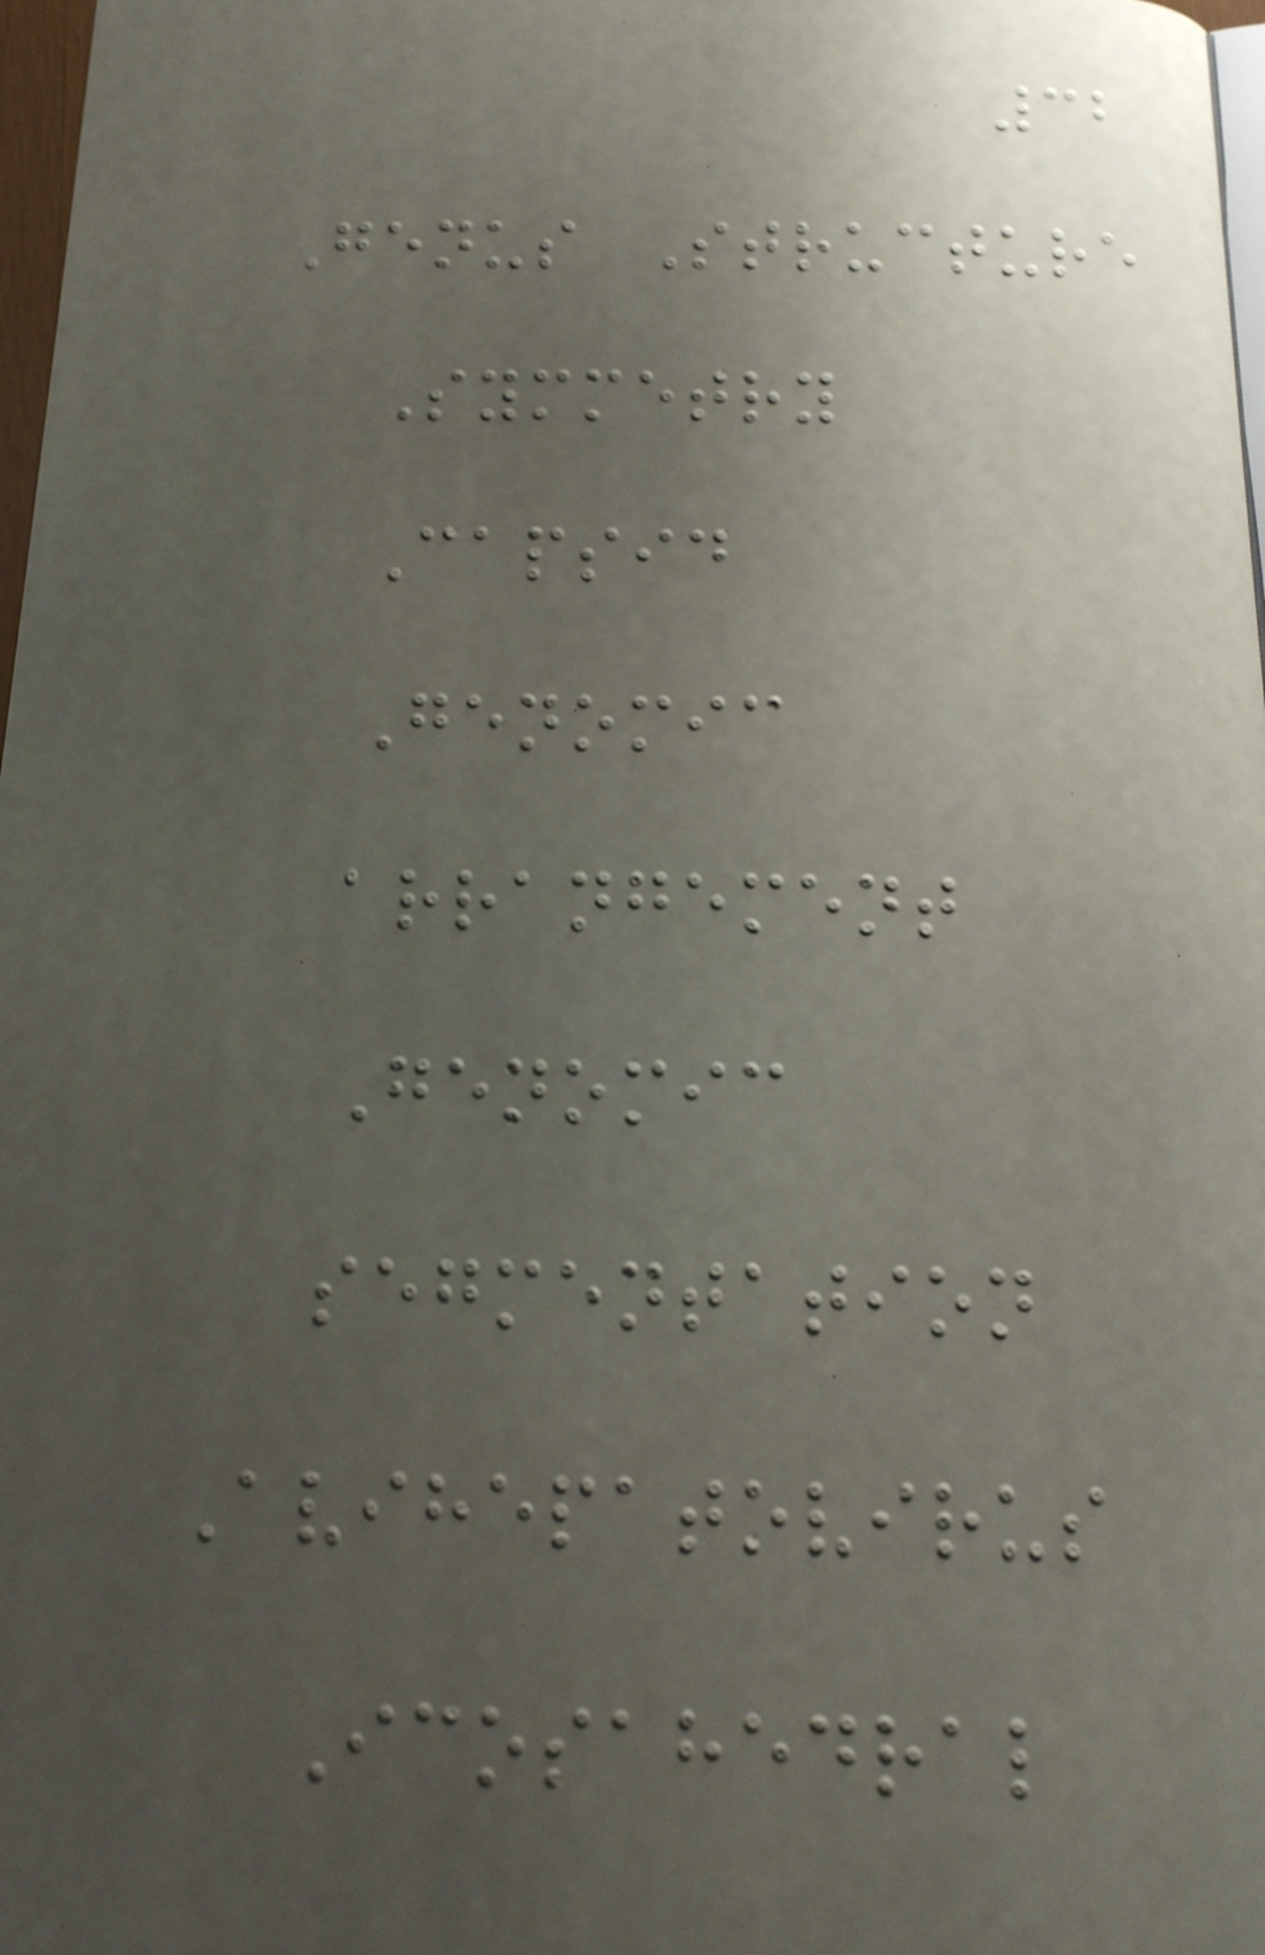32
Genus Structure
Symmetry
Capsid
Genomic
arrangement
Genomic
segmentation
Avihepatovirus
Icosahedral
